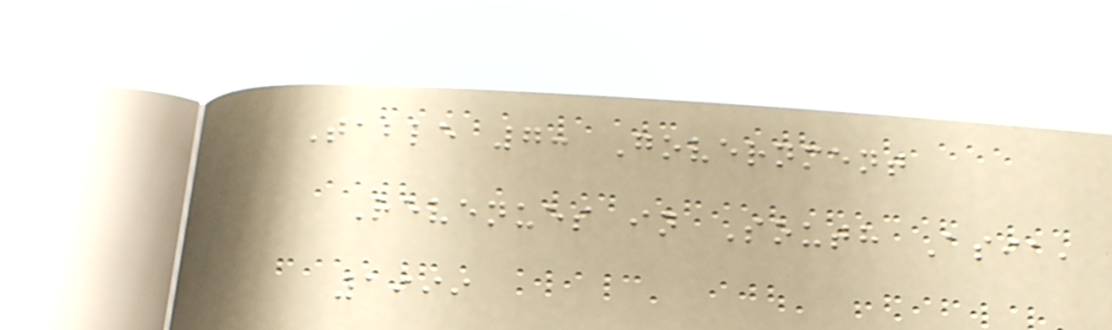Table 7: Government
Revenues in South Asia,
1999
